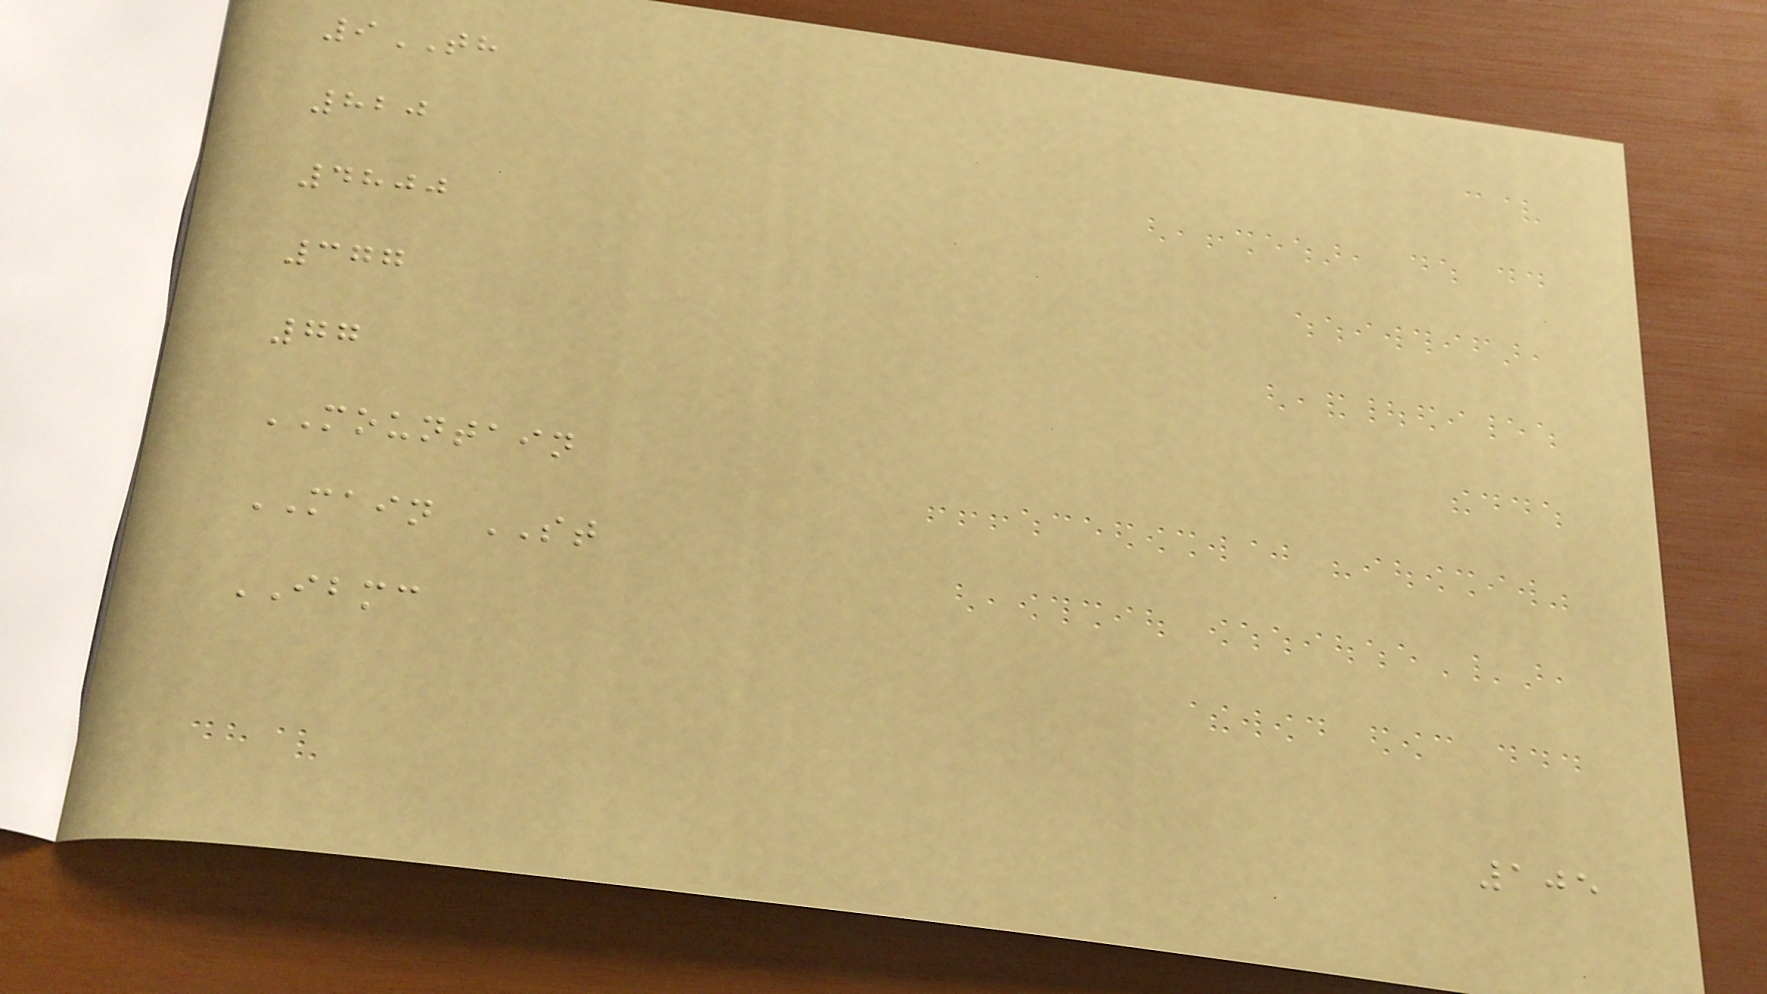9TH
820
4800
377
77
MOUNTAIN
MAIN ST
IBMC
105
